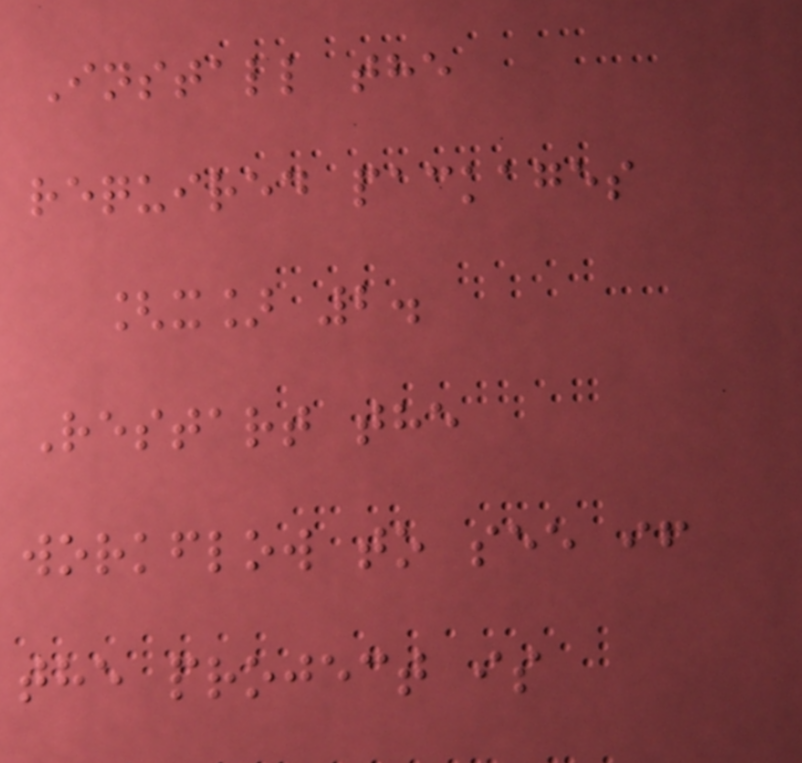Install the
required packages
[x] 2.
Restart the
workflow to see if
the project is
